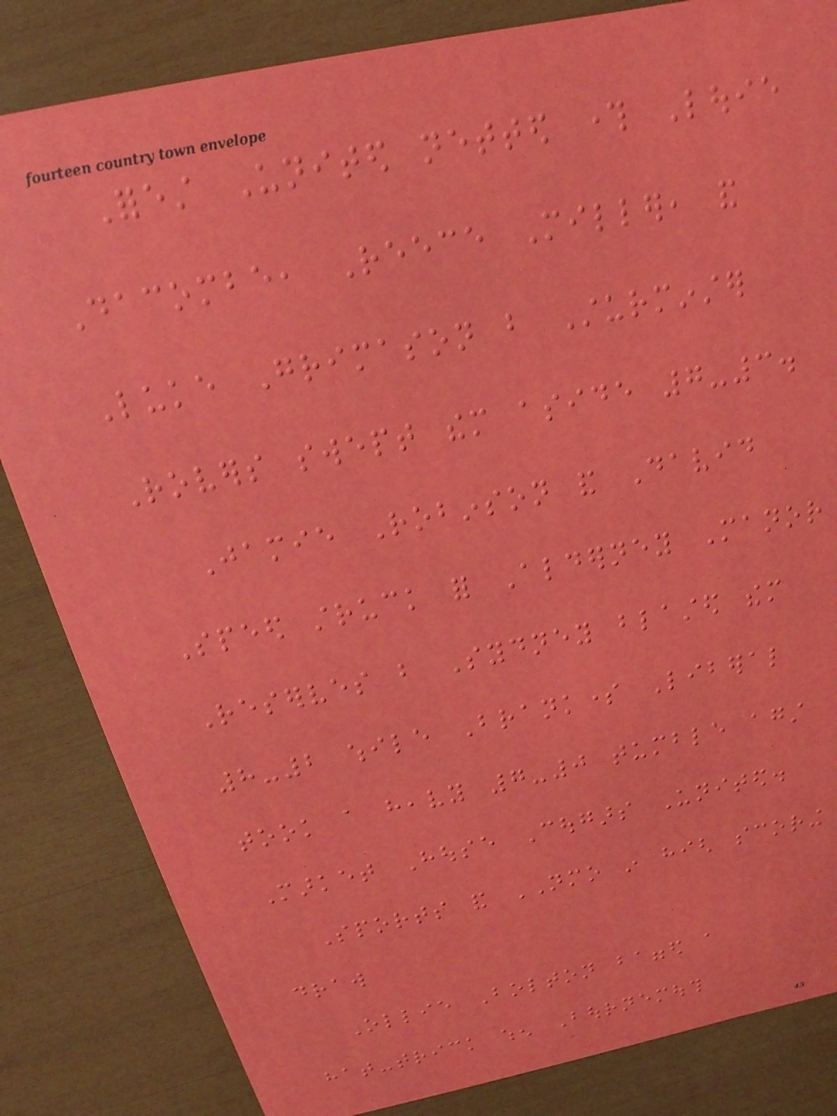Forest United netted through Louie
Dacombe, Reece Miller, and
Luke Grimason but Sturminster
Rovers swept them aside 7-3.
Jamie Robinson and David
Speed struck for Alderney Manor
Reserves but Sydney blasted them
8-2 while Branksome Liberal
took a heavy 7-0 tumble against
Market House Cougars United.
Sports and NMO in high scoring
draw
Ollie Bolton bagged a
hat-trick when Bournemouth
